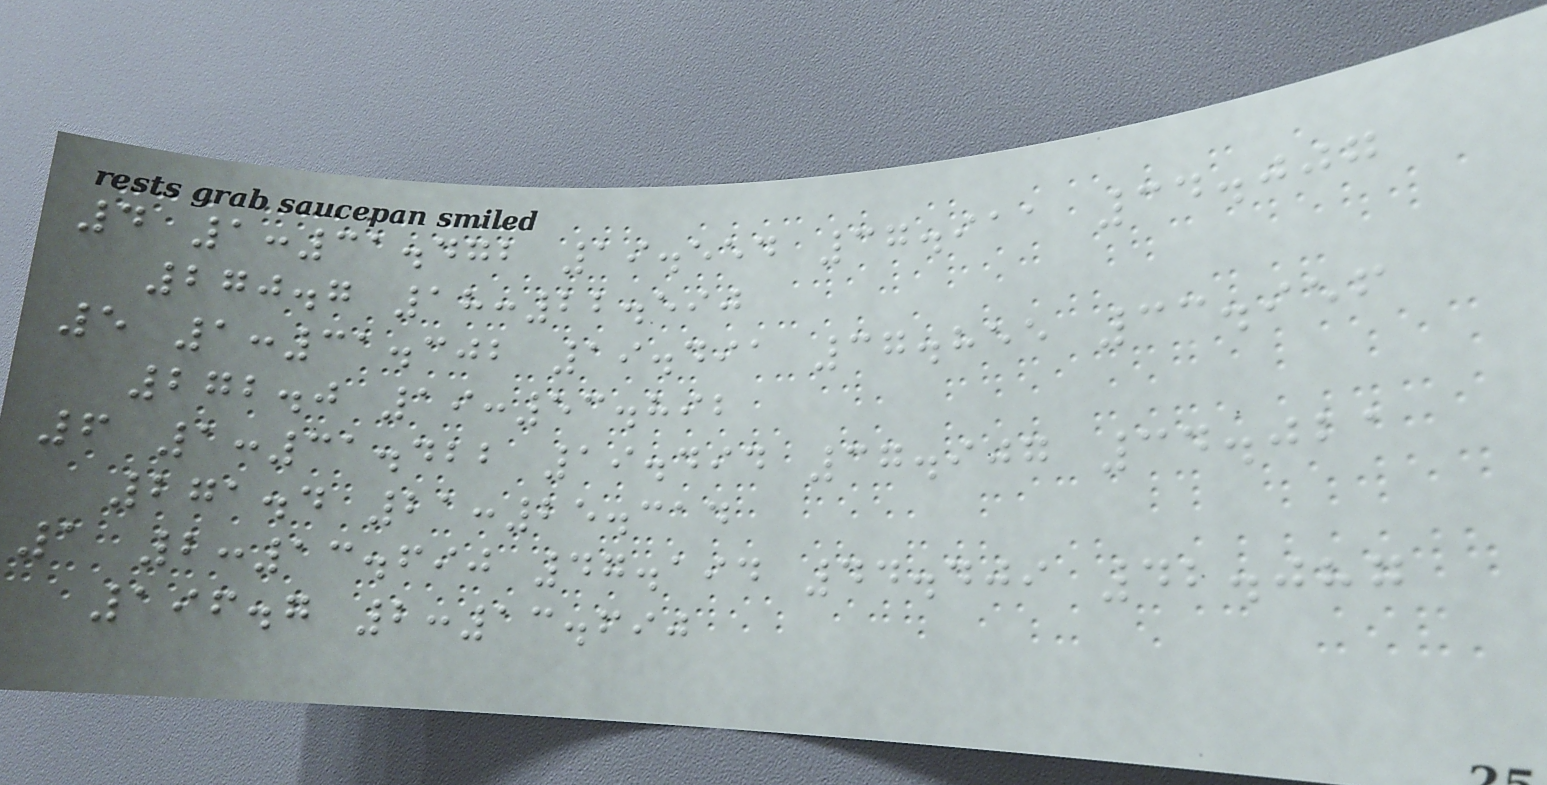4 1:31.472 19.554 37.911 34.007
270.7 18:22.590
5 1:31.302 19.491 37.855 33.956
272.0 19:53.892
6 1:31.422 19.494 37.907 34.021
271.4 21:25.314
1 2:13.690 47.194 44.409 42.087
196.7 2:13.690
